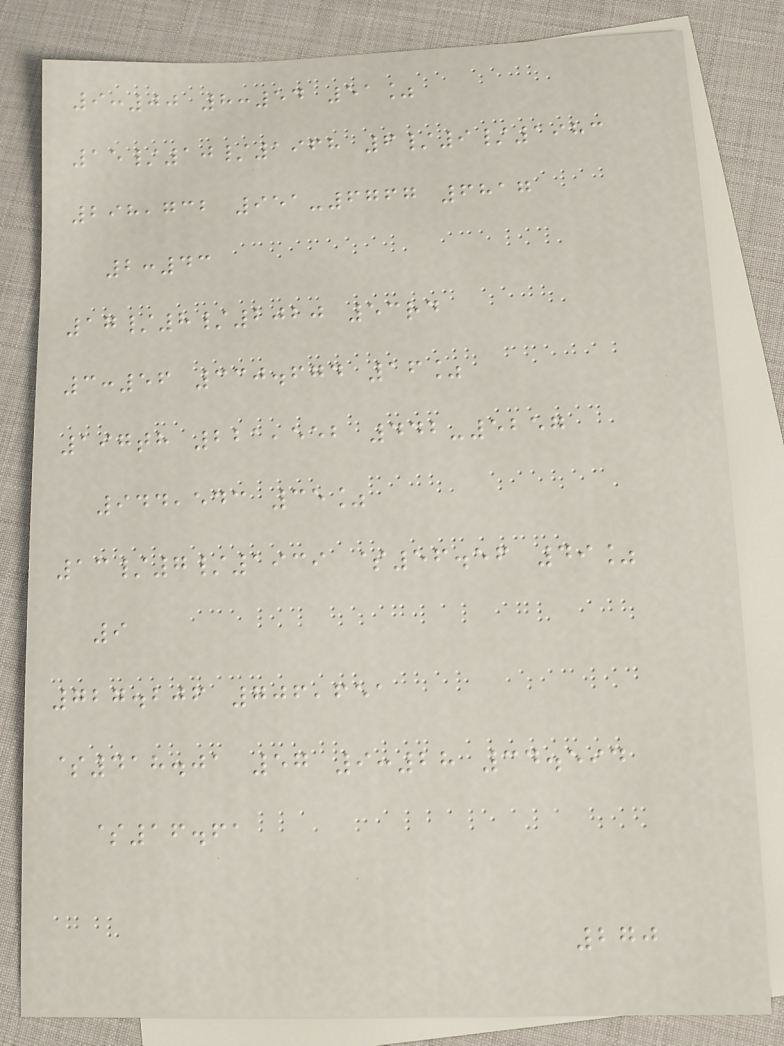9:00 8:54 51%
15/10/1968 6/9/1983
298,732 951-6767 6817
2:43
17/8/2020 53rd
3:56 330.674 16%
197th 221,552 442-5257
944,543 35%
13/7/1939 $56.56 49%
9
727.206 706,651
$418.01 57 9:28 34.594
$16.61
270
